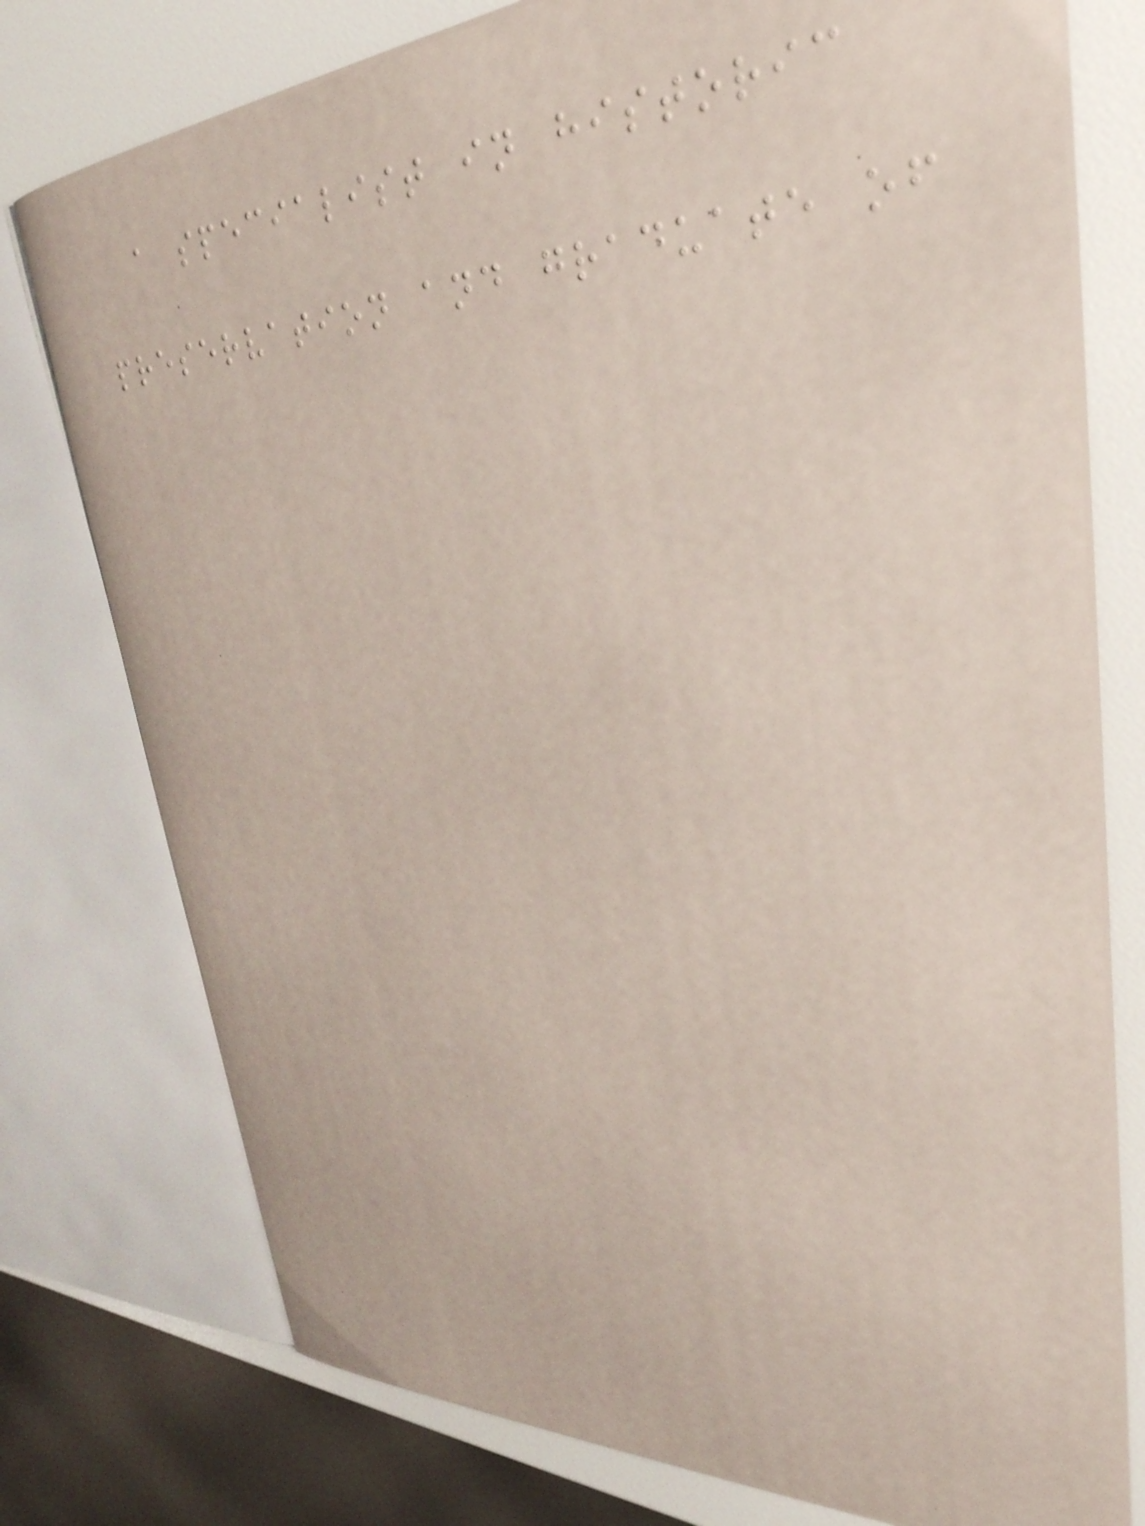a specialist in historic
preservation and graduate of
